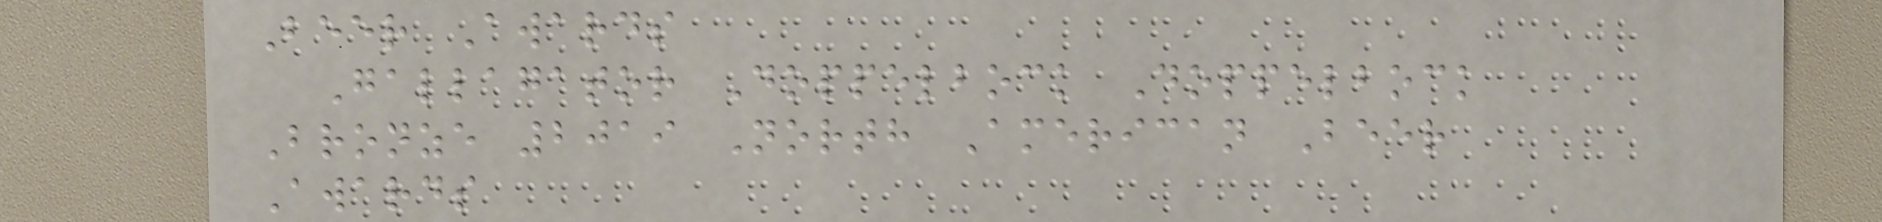Beer Awards
Gallagator Doppelbock Doppelbock
Bronze 2019 North American Beer
Awards
